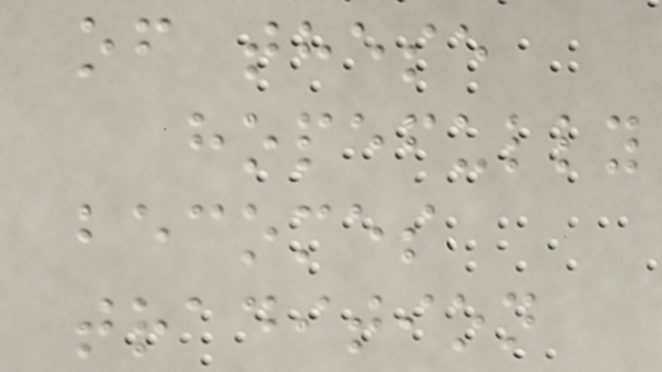of these
hopefully
becomes
tradition
